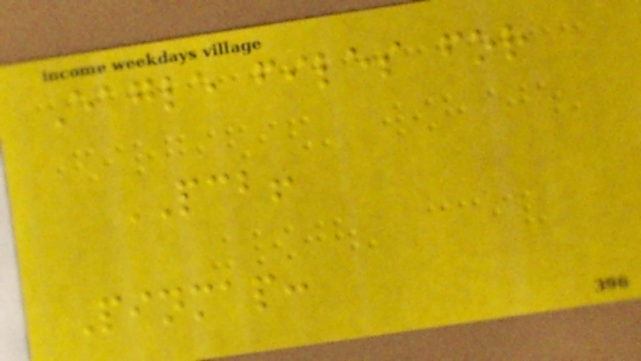Eagle files for
PCB!
Pinmap:
